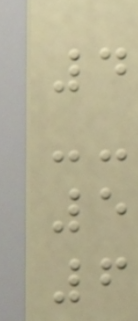4
5
6
